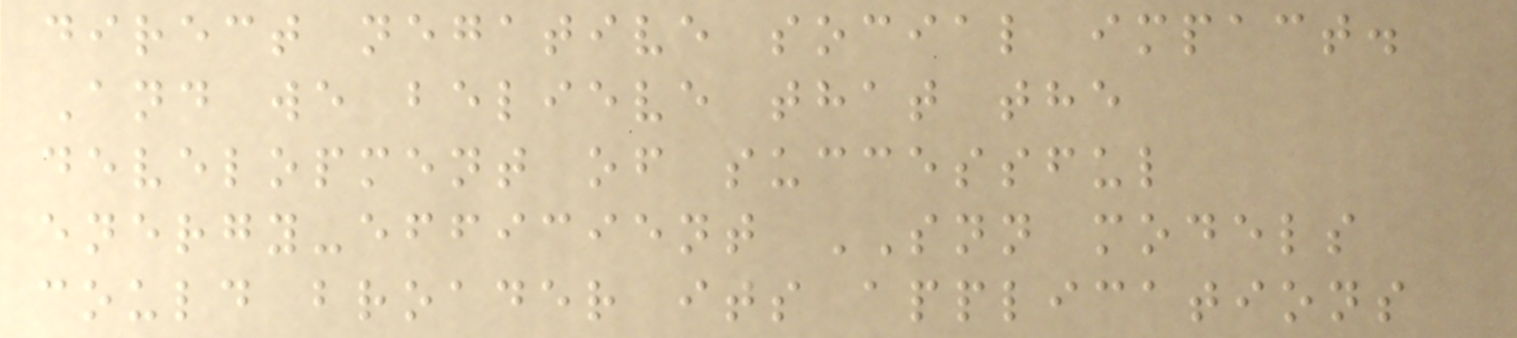direct negative social impact.
And we believe that the
development of successful
energy-efficient SNN models
could broader its applications
